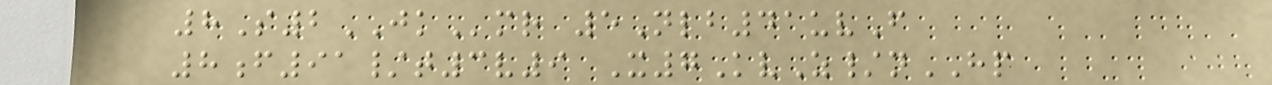8S2JKmr 5Nlb41uvF
8f91/t3v9 X7KvZ/nHP
